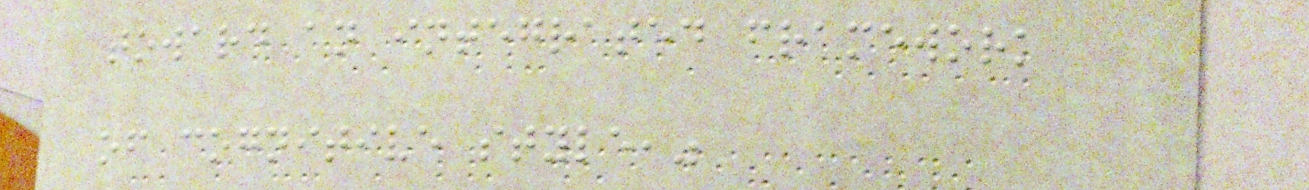toward an integrated framework
of cognitive style,"
